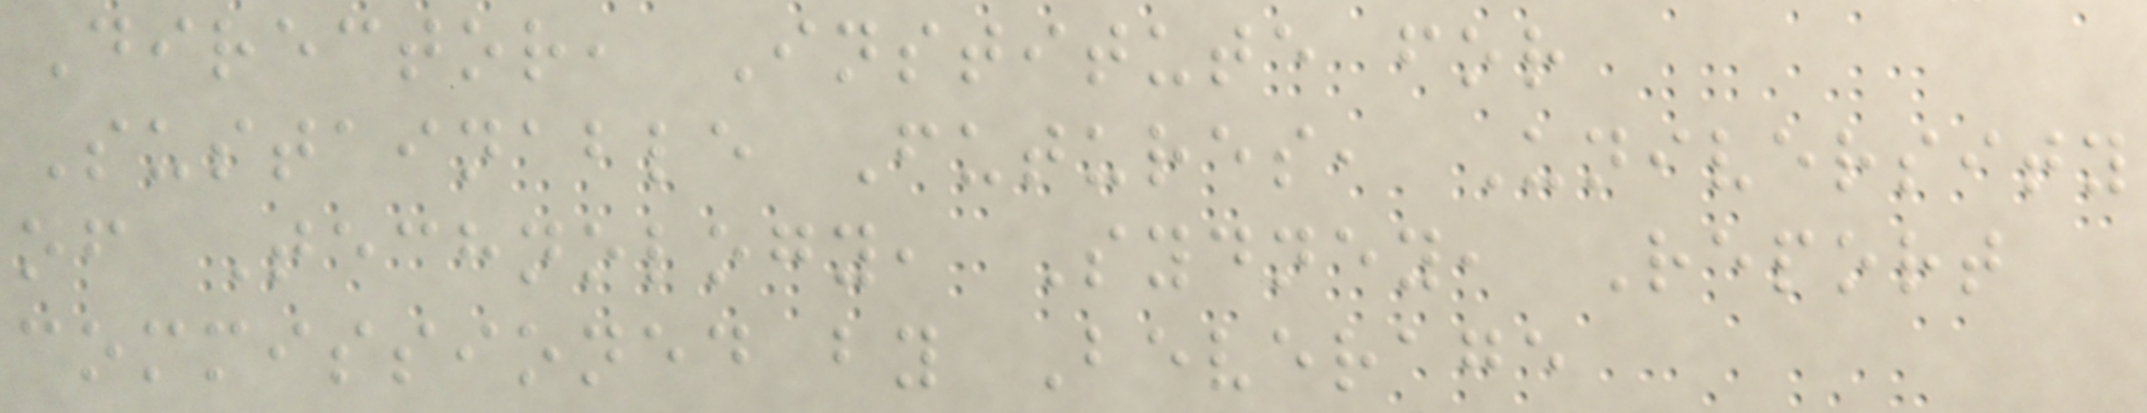Director, Institute for
Sustainable Futures, University
of Technology, Sydney, Report
commissioned by Beverage
